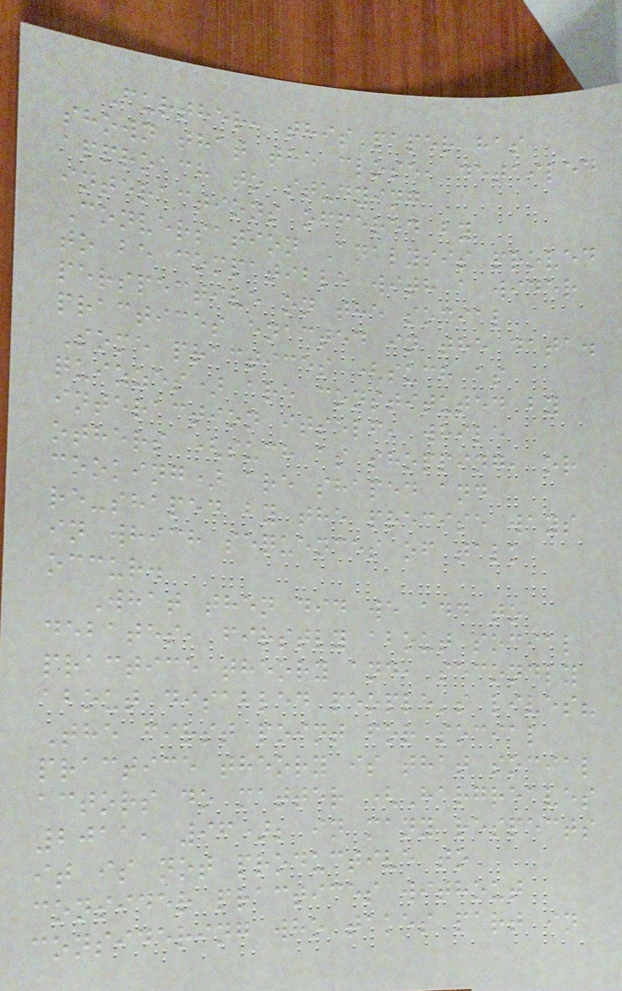Further, this paper has
shown that the close, detailed
approach to studying
interactions offered by
Conversation Analysis proved
to be compatible with a wider
perspective on the social
practices enacted in the data.
Some practices (such as
quizzes) are constituted by
interaction itself, while
others (such as shopping, or
cooking) are shaped and
re-shaped by the precise ways
in which sequences of talk
occur.
What then did we add to
debates, firstly about social
practice theory and, secondly
about disabled people's lives?
The first point for social
practice theory is that social
actors do matter (Hargreaves
2011, 96); in many respects
it is not productive to
consider practices without
considering who takes part in
